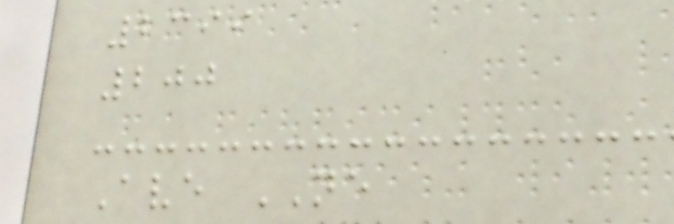2399
200
Ave NE
